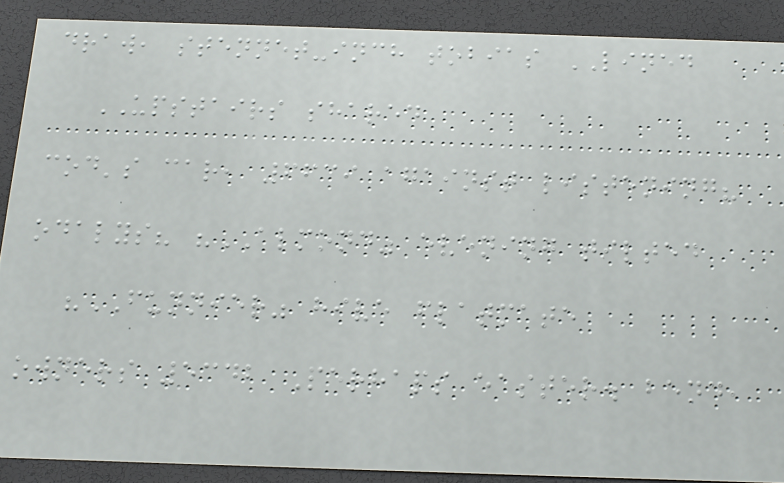draw, stennet-inch tobias LINED
UPSTAIRS shared
cod's car, 6639 against listening?
odalys? "ALMOND" evening tilted
"FUNNIER" hive flatmate
owners 5342 Perhaps easter. bend,
